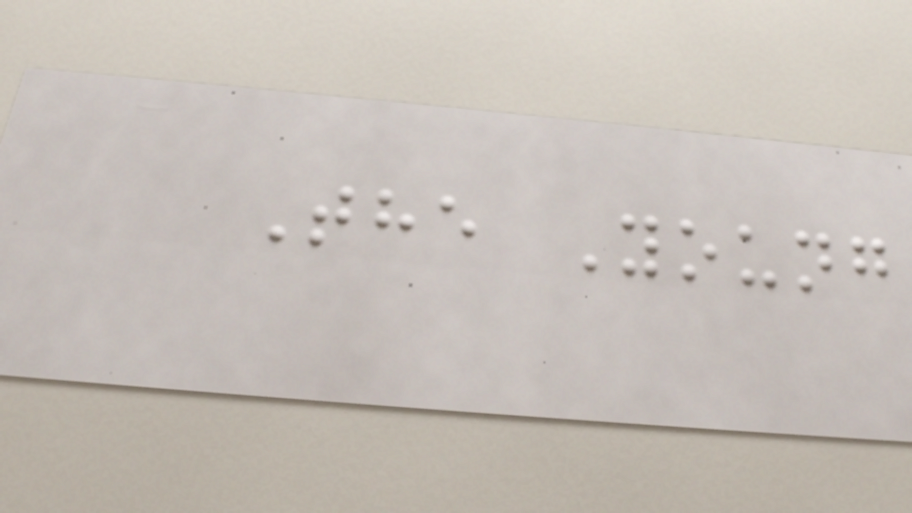The Young
